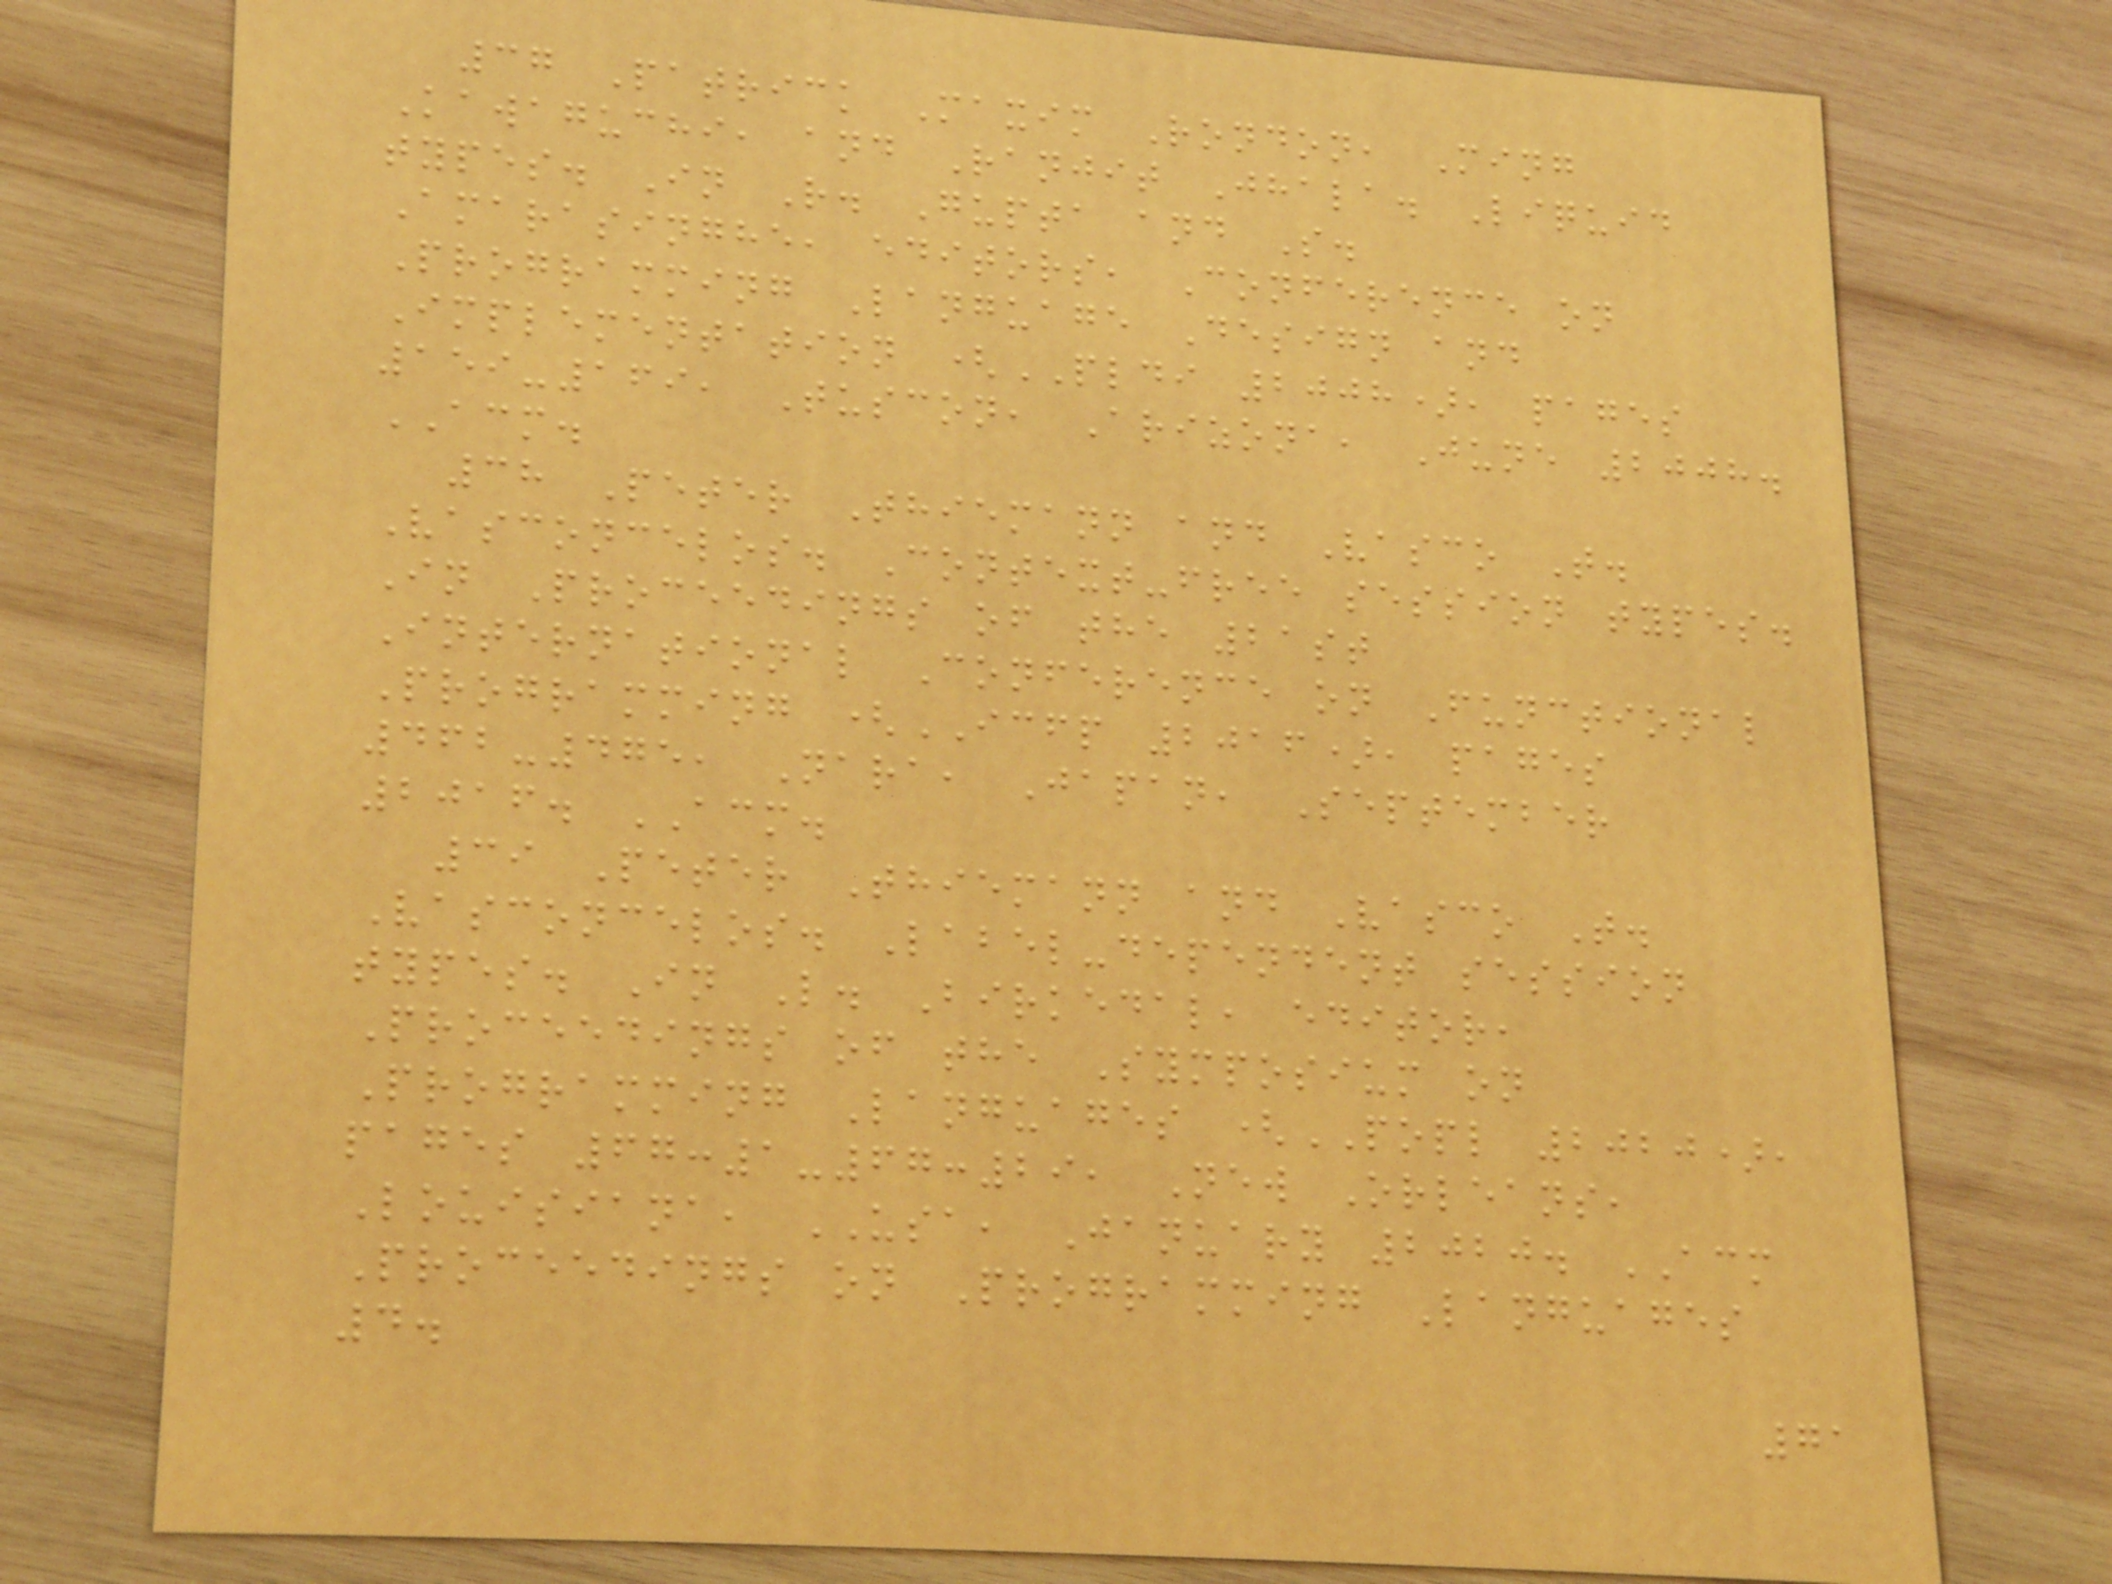37 Patrick Maxim Rondon, Ming
Kawaguchi, and Ranjit Jhala. Liquid
types. In R. Gupta and S.
Amarasinghe, editors, Conference on
Programming Language Design and
Implementation (PLDI 2008), pages
159-169, Tuscon, Arizona, June 2008.
ACM.
38 Peter Thiemann and Vasco T.
Vasconcelos. Context-free session types.
In Proceedings of the 21st
International Conference on Functional
Programming (ICFP 2016), pages
462-475, Nara, Japan, September
2016. ACM.
39 Peter Thiemann and Vasco T.
Vasconcelos. Label-dependent session
types. In L. Birkedal, editor,
Proceedings of the Symposium on
Programming Languages (POPL 2020),
pages 67:1-67:29, New Orleans,
Louisiana, USA, January 2020. ACM
Proceedings on Programming Languages
4.
71
